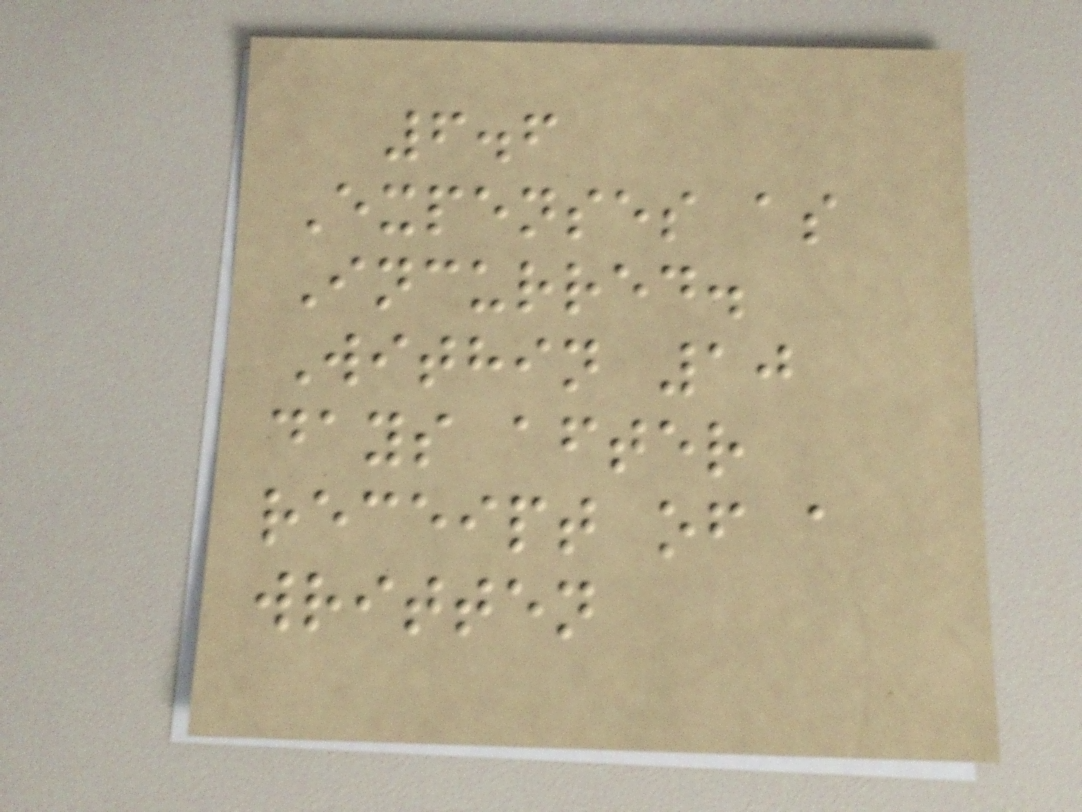6.6
Expenses as
Incurred.
Within 10
days after
receipt of a
written
